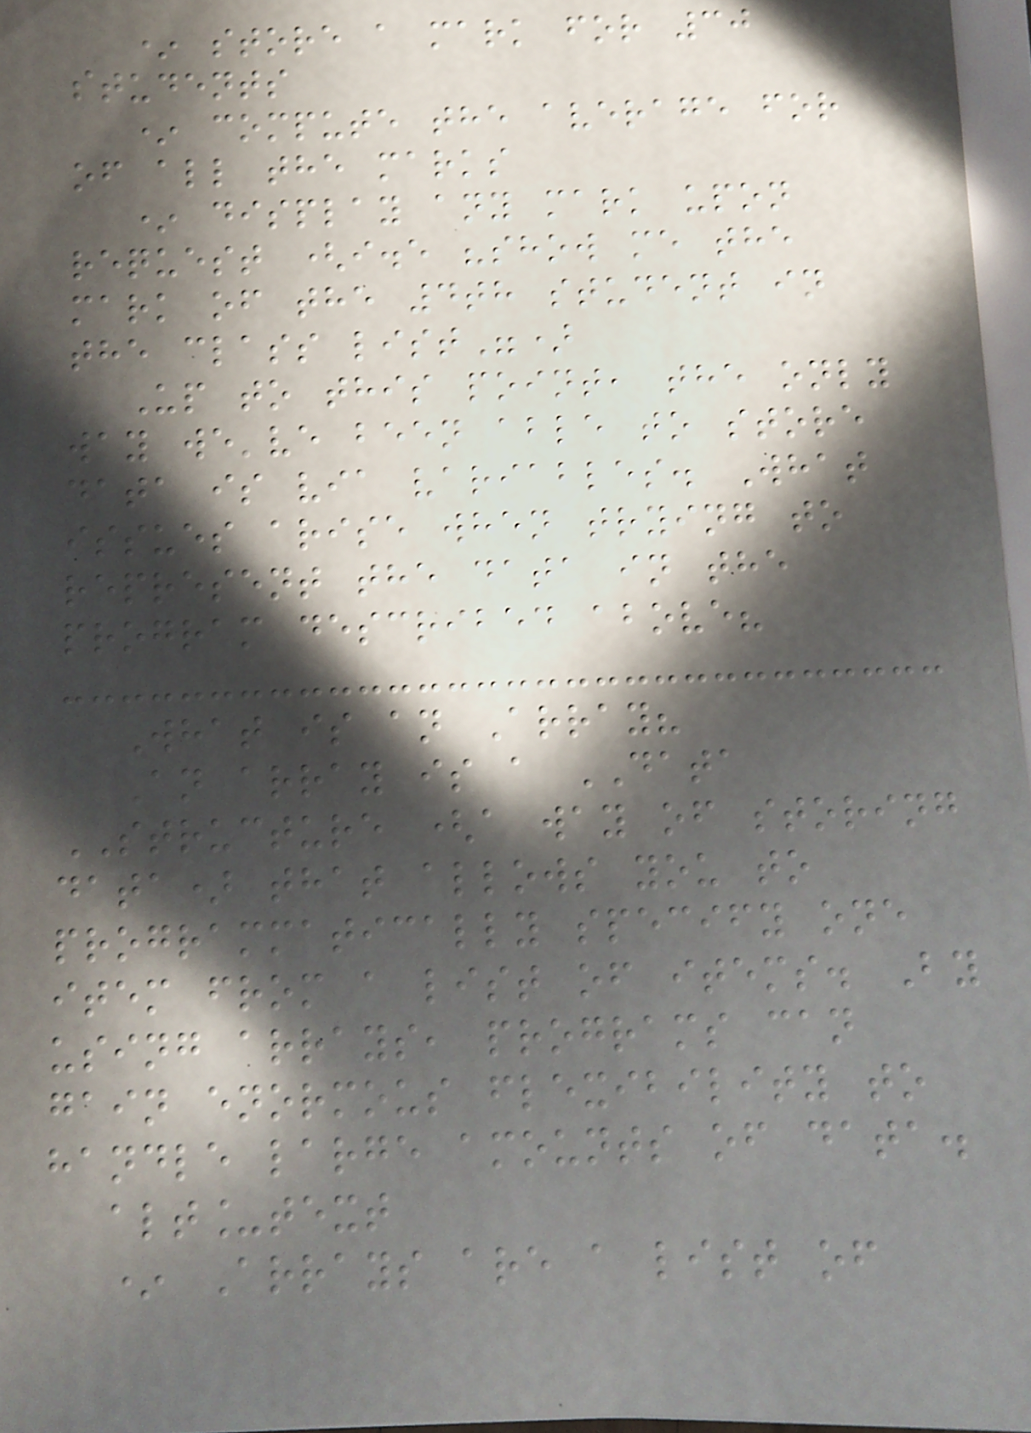* store a mark for 30
students
* compute the average for
of all the marks
* display any mark upon
request (i.e "show me the
mark of the 4th student in
the class list")
Up to this point, the only
way we've been able to store
data is via variables. What
issues arise when trying to
represent the data in the
program described above?
What is an Array?
An array is a DATA
STRUCTURE (a way of storing
data) that allows you to
programmatically specify one
item from a list of items. By
using arrays, programs can
gain enormous flexibility to
handle large amounts of data.
alt_text
* Arrays are a list of
